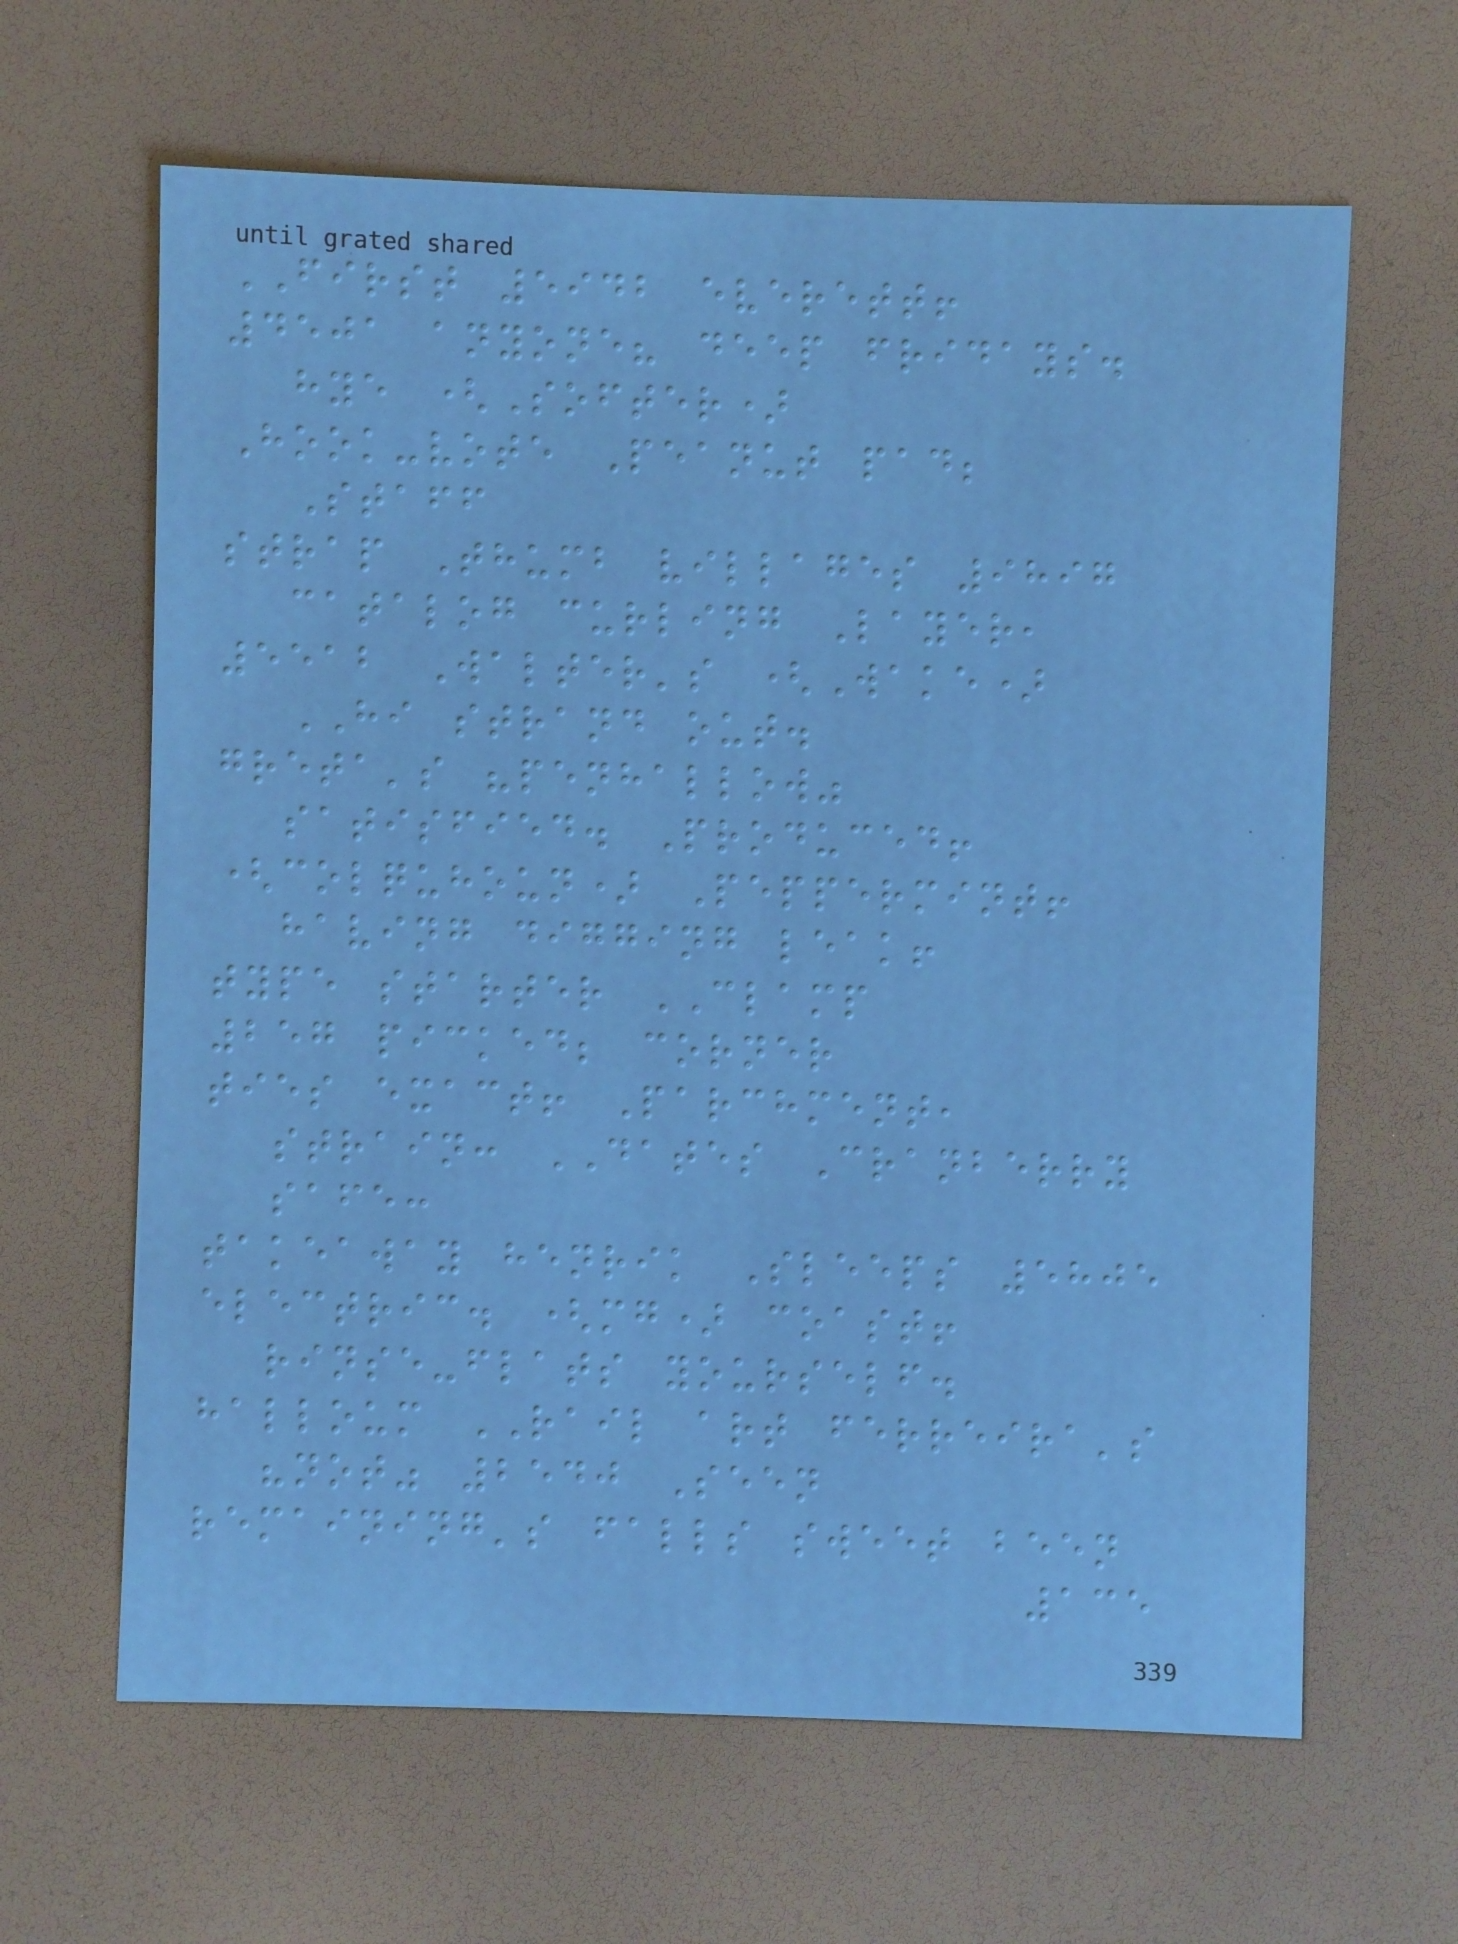FIRST 5942 everett!
4501 anyone? deep fridays.
hye (Softer)
Hook-vote Peanut pad;
Staff
strap Thumb villages 9897
catalog curling Layer,
5512 Walter's (Wake)
HI strand out.
greta's "penhallow"
satisfied. Produced!
(colquhoun) Peppermint!
having digging leak!
type starter CLAMP
257 picked; corner
ties exact! Parchment,
strain: DATES Cranberry
safe:
takeaway henrik Sleeps 5805
electric. (mg) coast!
rinse-flats yourself.
halloum RAIL art ferreira's
"not" 2540 Seen
remaining's falls sweet been
135
